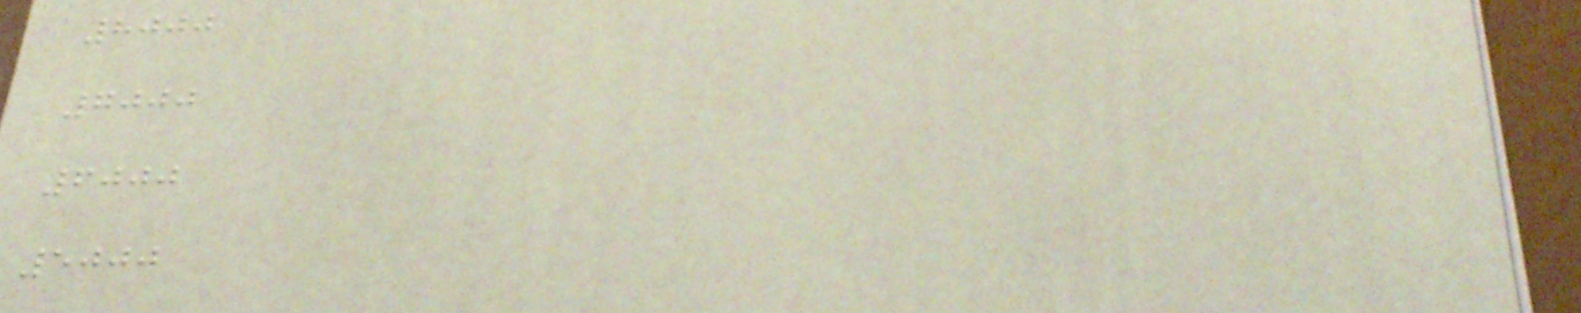8000
7000
6000
5000
